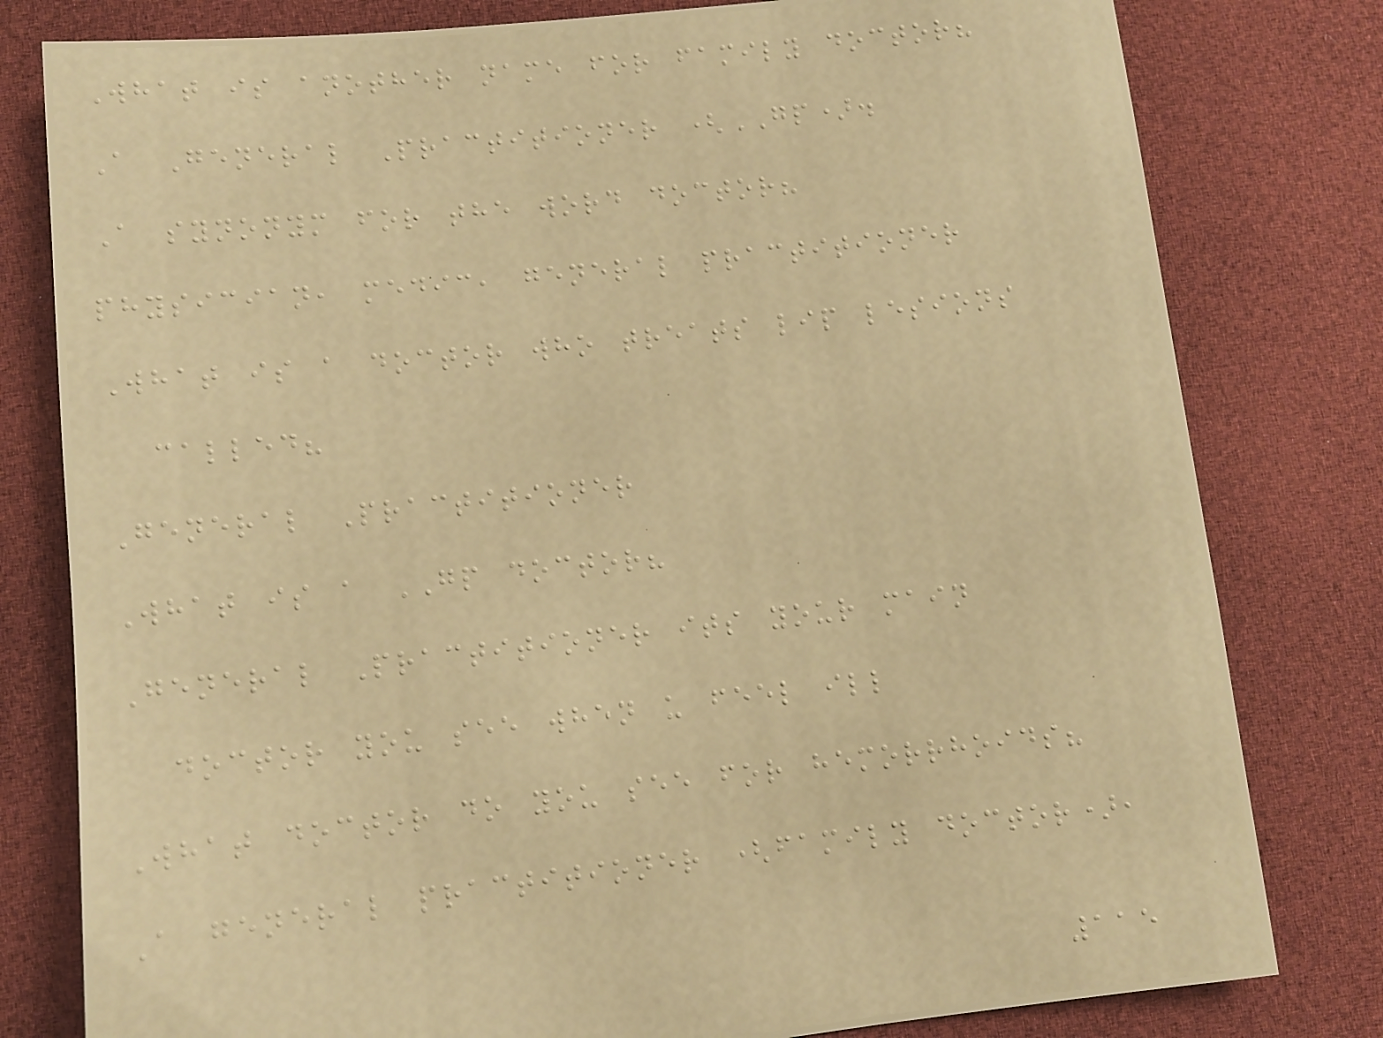What is another name for family doctor?
A General Practitioner (GP).
A synonym for the word doctor?
physician, medic, general practitioner
What is a doctor who treats lip lesions
called?
General Practitioner
What is a GP doctor?
General Practitioner its your main
doctor you see when u feel ill
What doctor do you see for hemorrhoids?
A general practitioner (family doctor),
115
